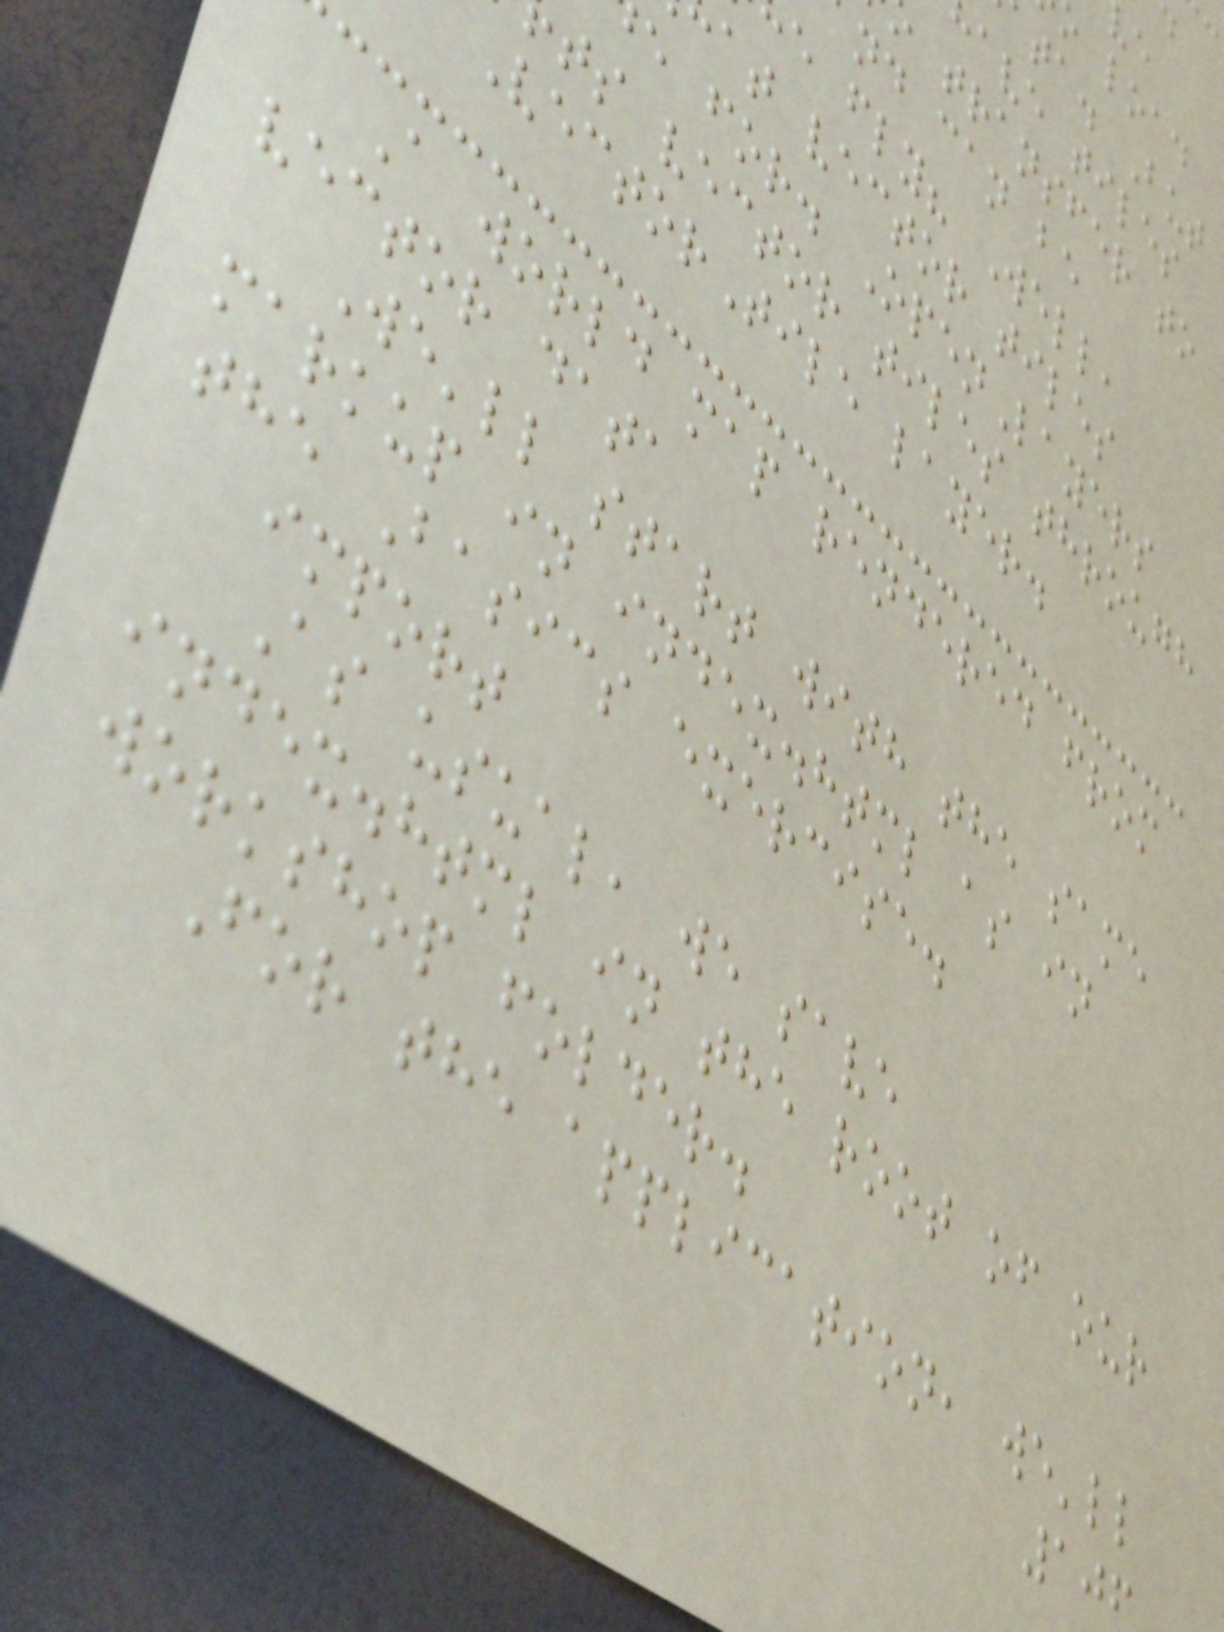ta. But
ave tiles
transfer to
nd can be
e fly? Well,
at vector tiles
e for. OpenLayers
ts vector tiles through
VectorTile layer.
A world map rendered from
vector data
We'll start with the same
markup in index.html as in
the Basics exercise.
import
As usual, we save
index.html in the root of our
workshop folder.
For the application, we'll
